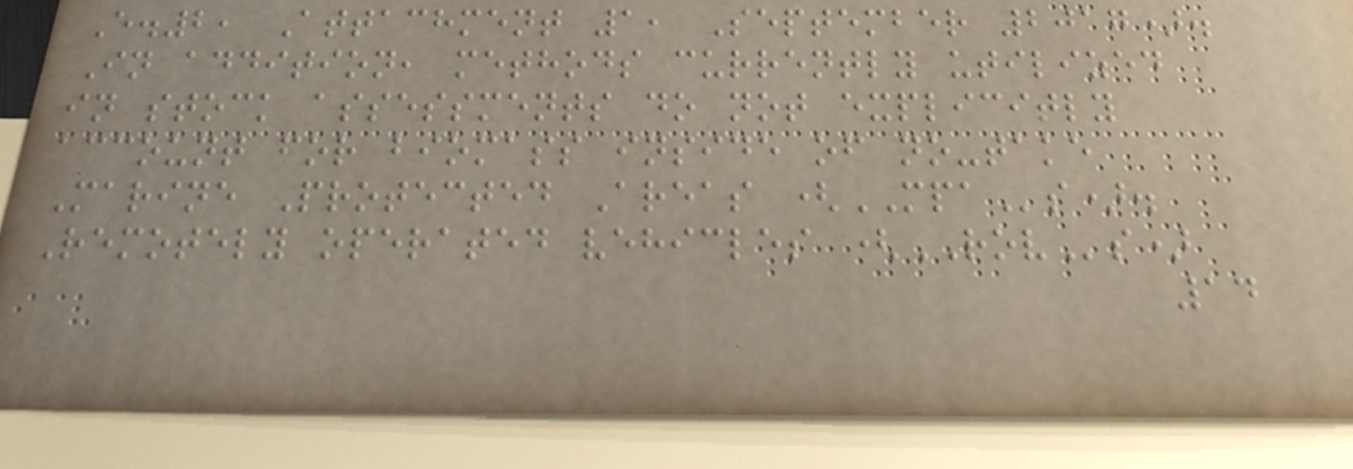E.2, Attachment 1, September 2017).
In addition, methods currently utilized
in stock assessments do not explicitly
account for biomass inside of no-take
Marine Protected Areas (MPAs).
Remotely operated vehicles (ROVs)
14
